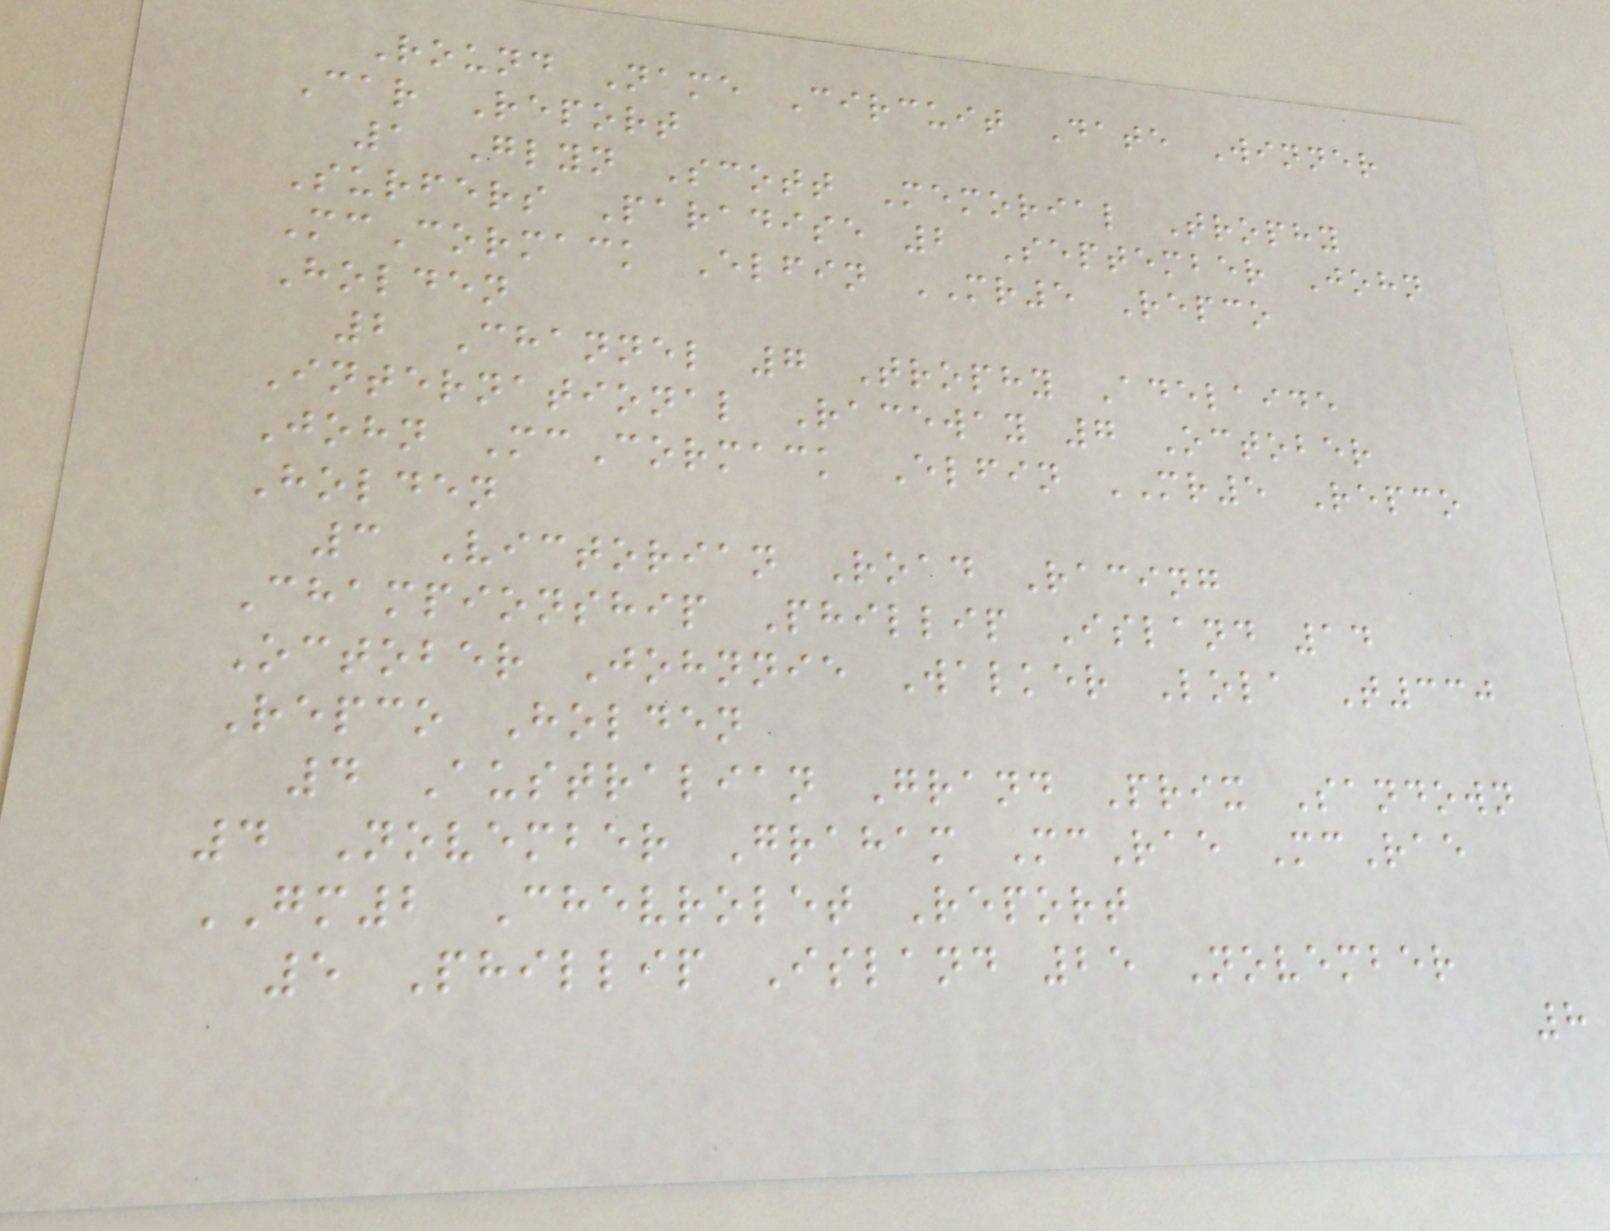Round Name Circuit Date Winner
Car Report
1 Glyn Scott Memorial Trophy
Surfers Paradise 2 September John
McCormack Elfin MR5 Repco
Holden
2 Channel 7 Trophy Adelaide
International Raceway 7 October
John McCormack Elfin MR5 Repco
Holden
3 Victorian Road Racing
Championship Phillip Island 14
October Johnnie Walker Lola T330
Repco Holden
4 Australian Grand Prix Sandown
4 November Graham McRae McRae
GM2 Chevrolet Report
5 Phillip Island 25 November
8
